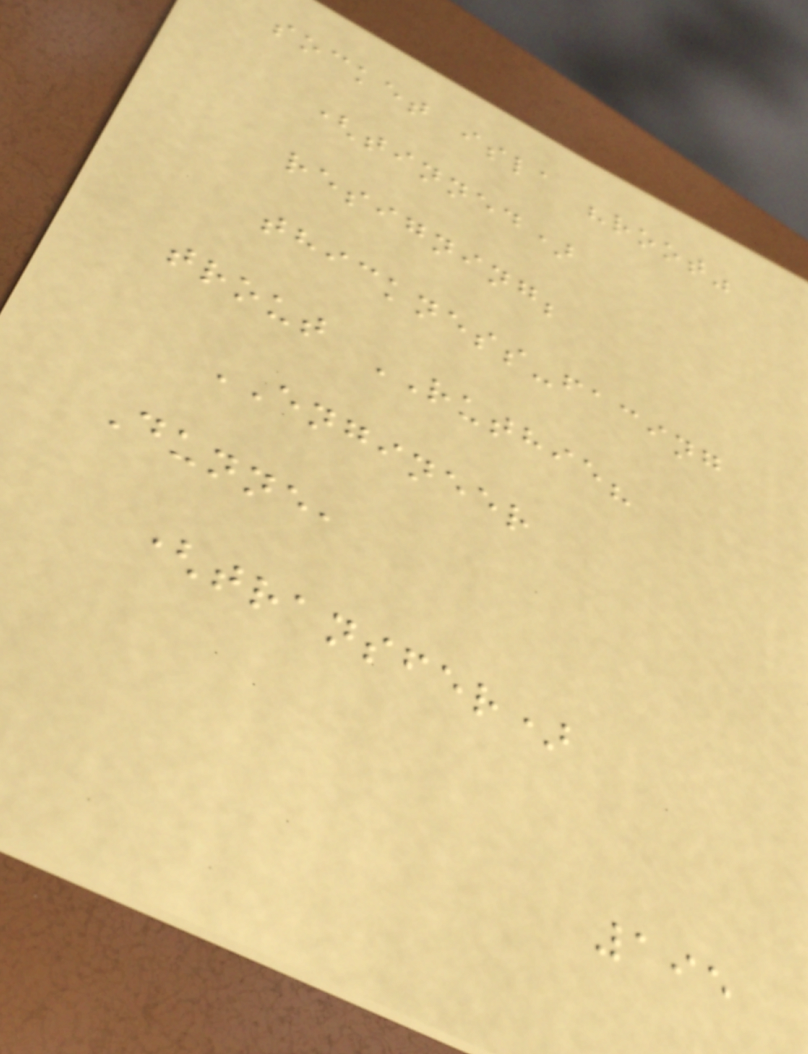socket isla "root"
(tinned)
resigning;
thickness-facing
trout RUTHIE?
ENGINEER
Dunne,
(transfer)
195
